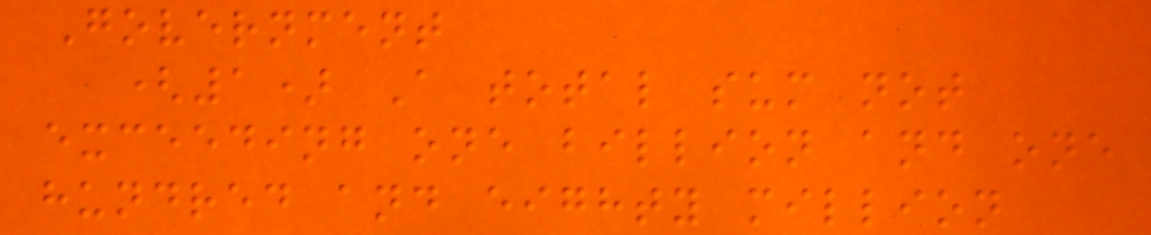Government
(1) A total sum not
exceeding one billion and one
hundred and eighty million
